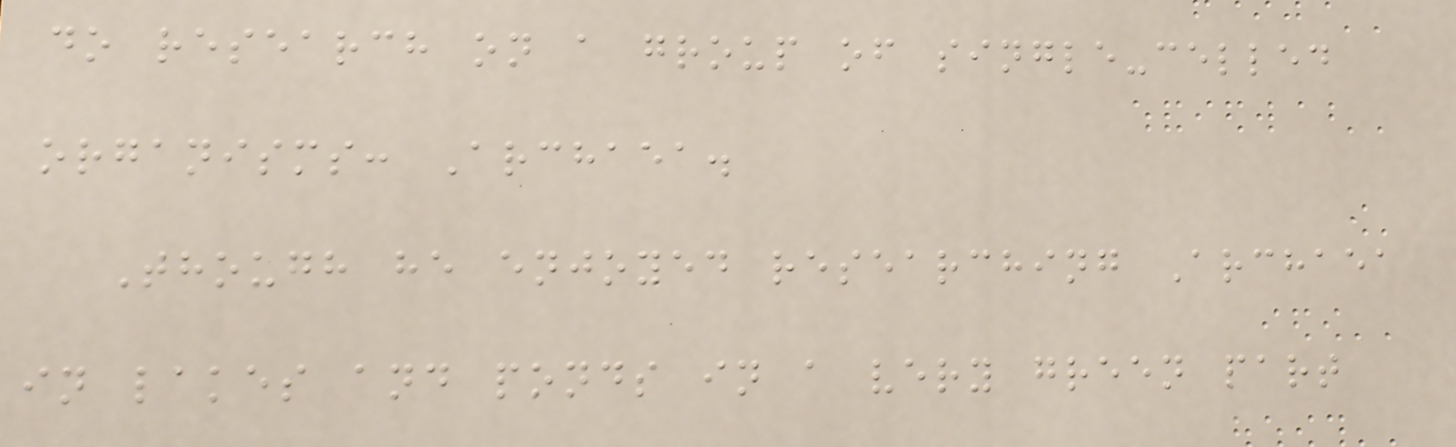do research on a group of single-celled
organisms: Archaea.
Though he enjoyed researching Archaea
in lakes and ponds in a very green part
